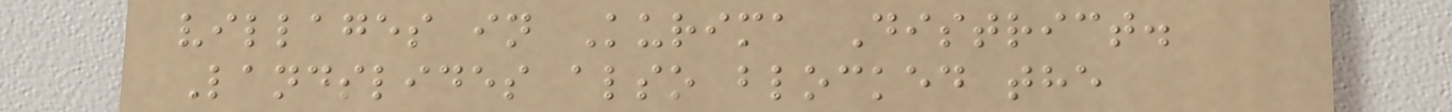villages in Kurima District.
Landslides also blocked the
